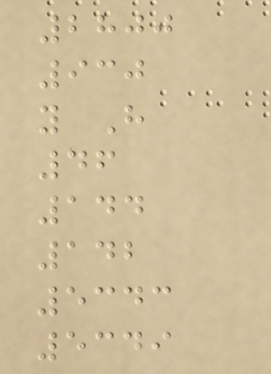2800
930
y H
46
144
142
5343
5349
